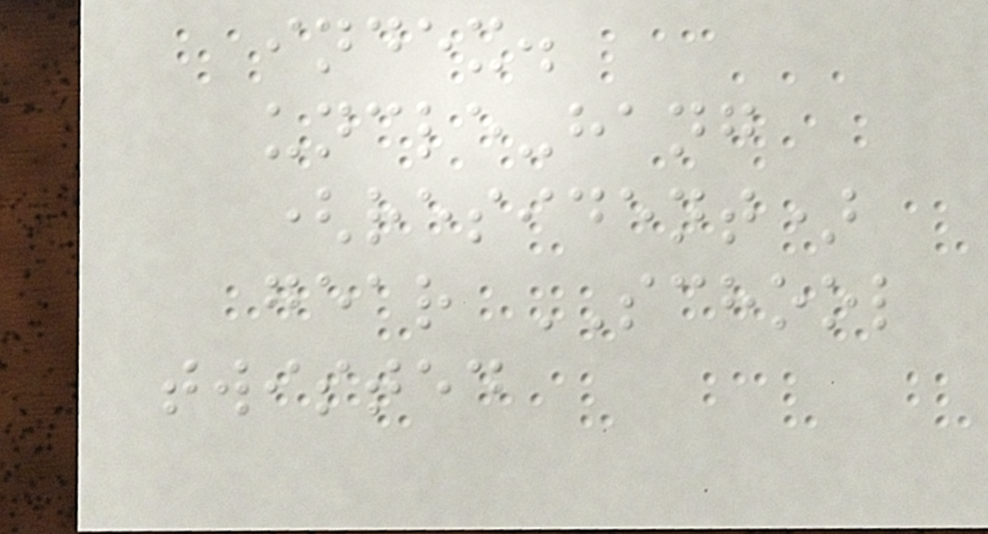index.
uncle-hang
(resident)
gear SCHOOL
twisted
